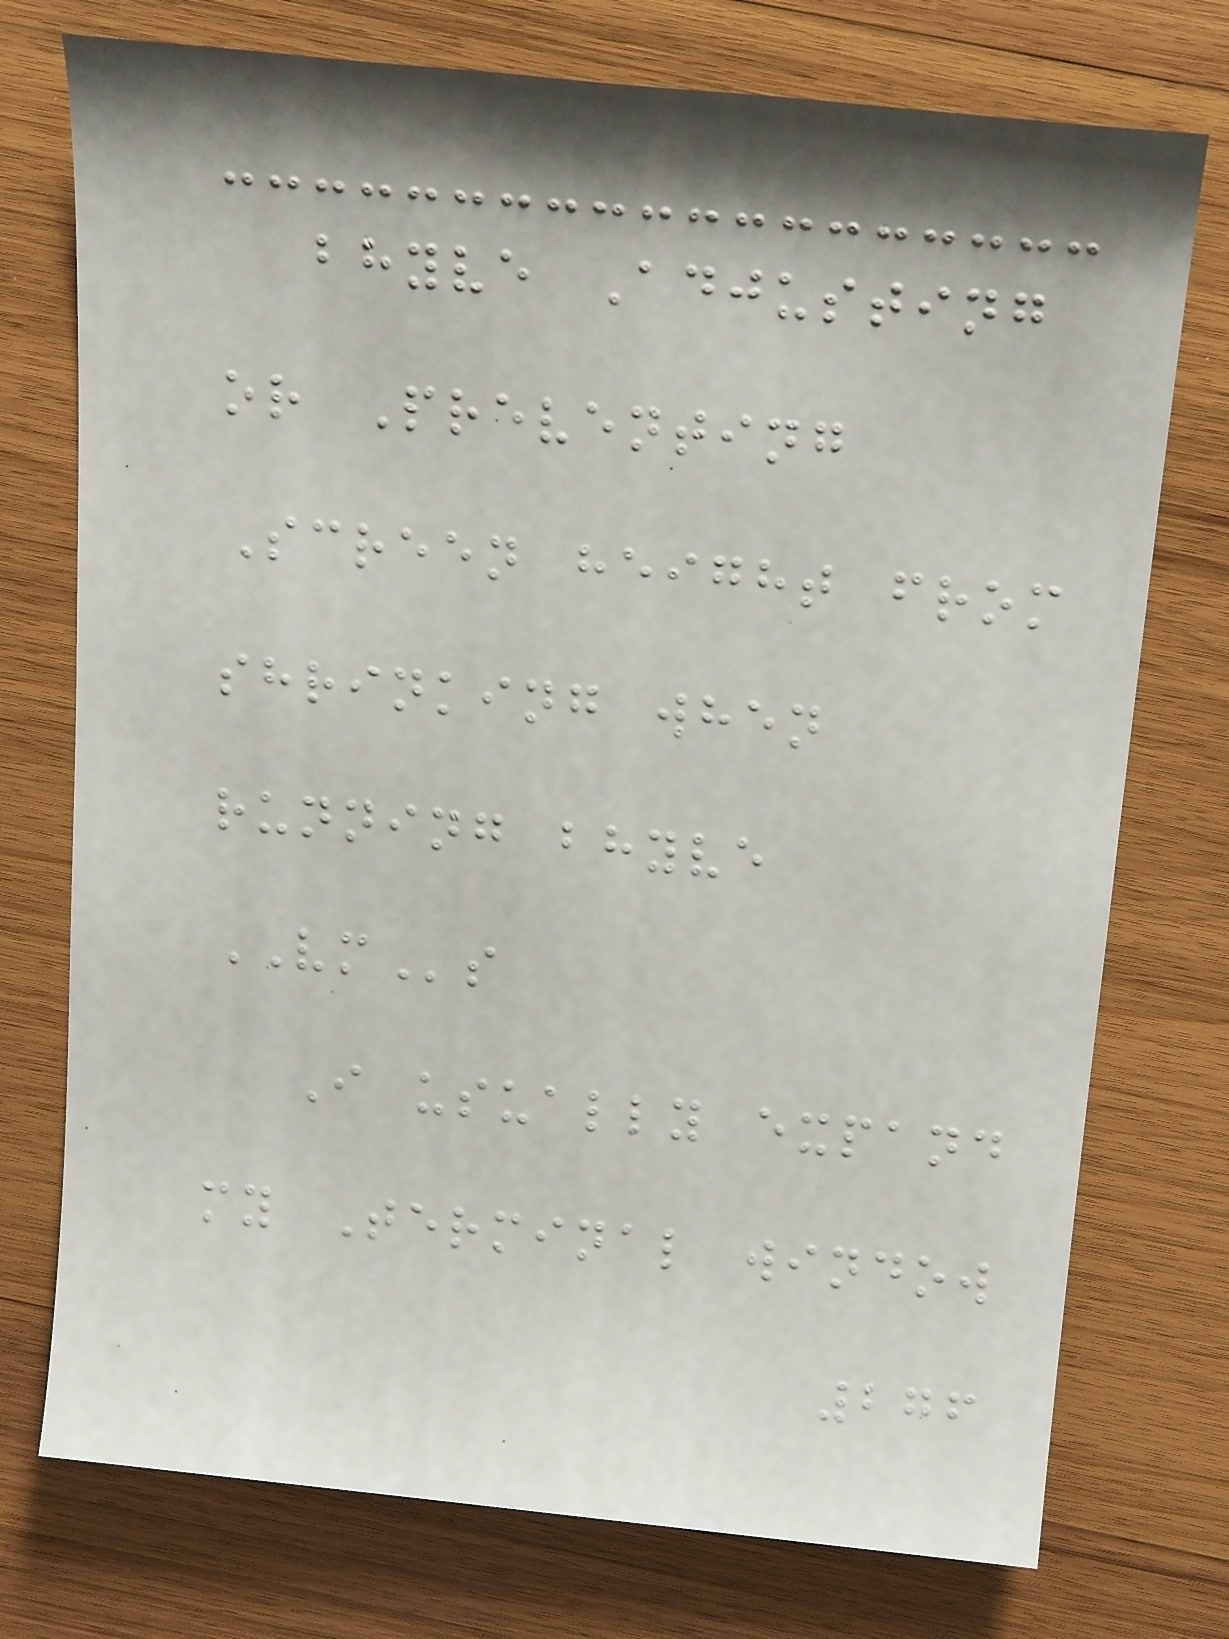bhyve Adjusting
or Preventing
Screen height from
shrinking when
running bhyve
VMs
I usually expand
my Terminal window
276
